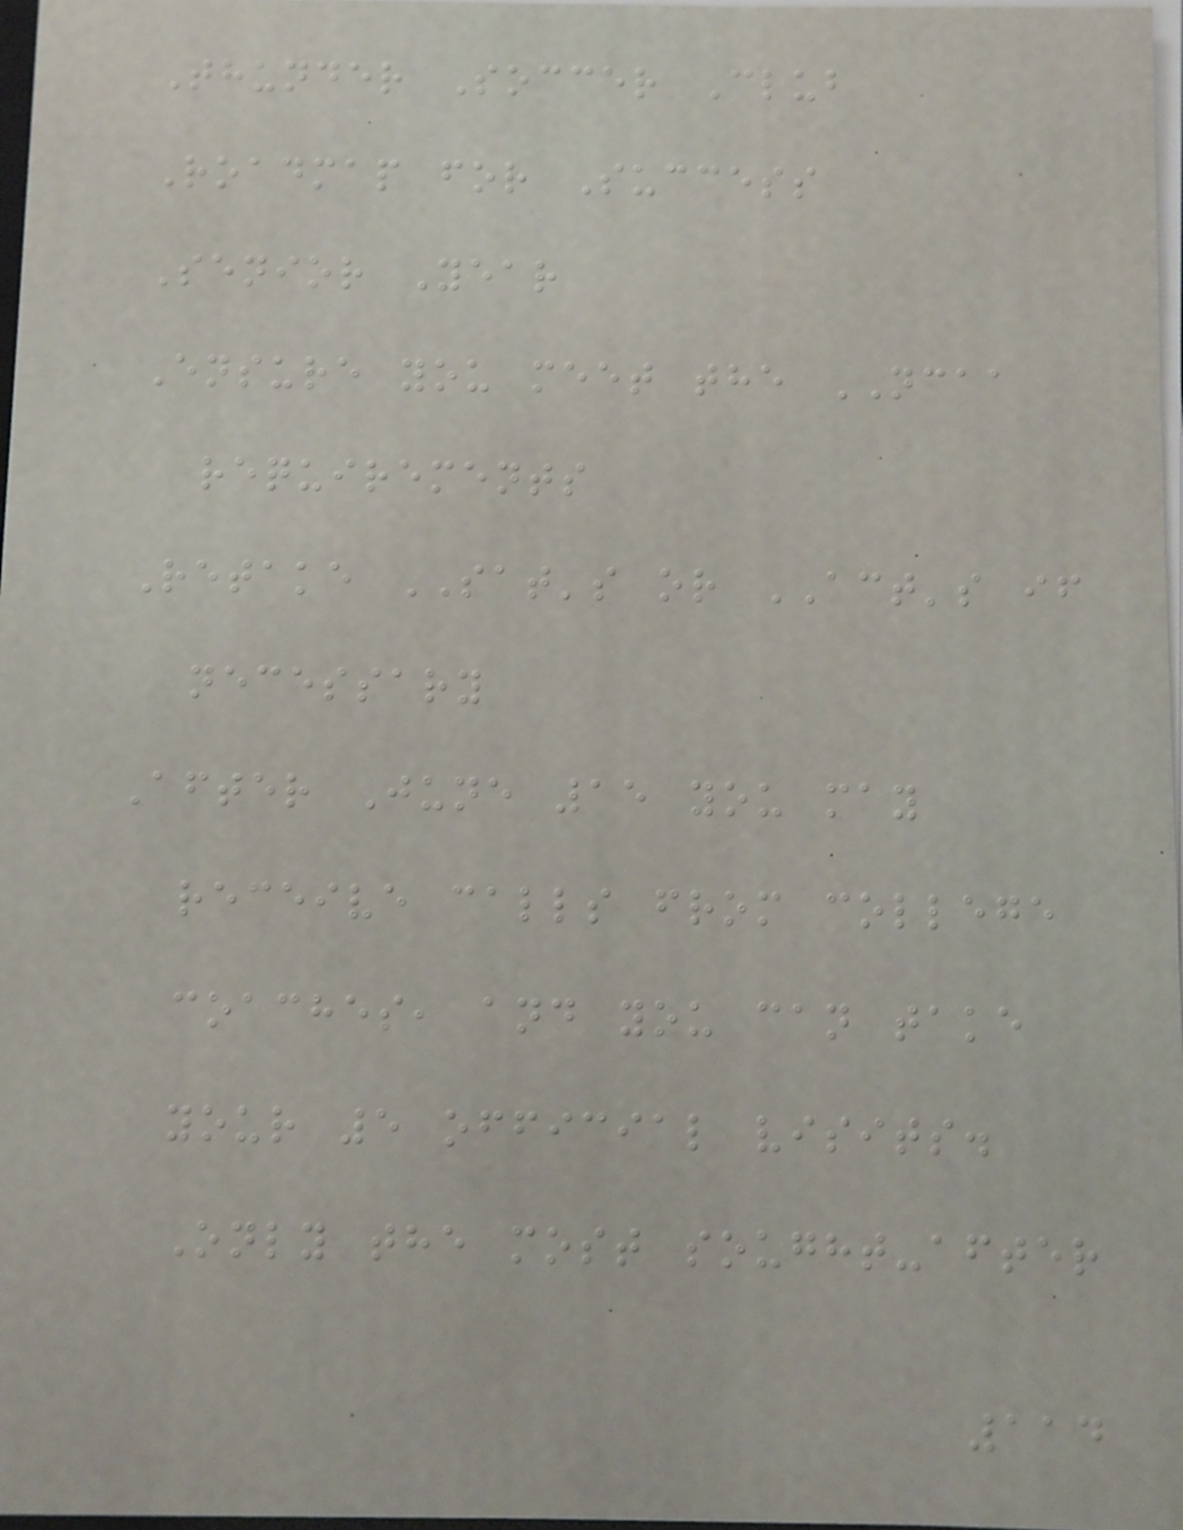Thunder Soccer Club
Roadmap for Success
Senior Year
Ensure you meet the NCAA
requirements
Retake SAT's or ACT's if
necessary
After June 15 you may
receive calls from college
coaches, and you can take
your 5 official visits.
Only the most sought-after
114
